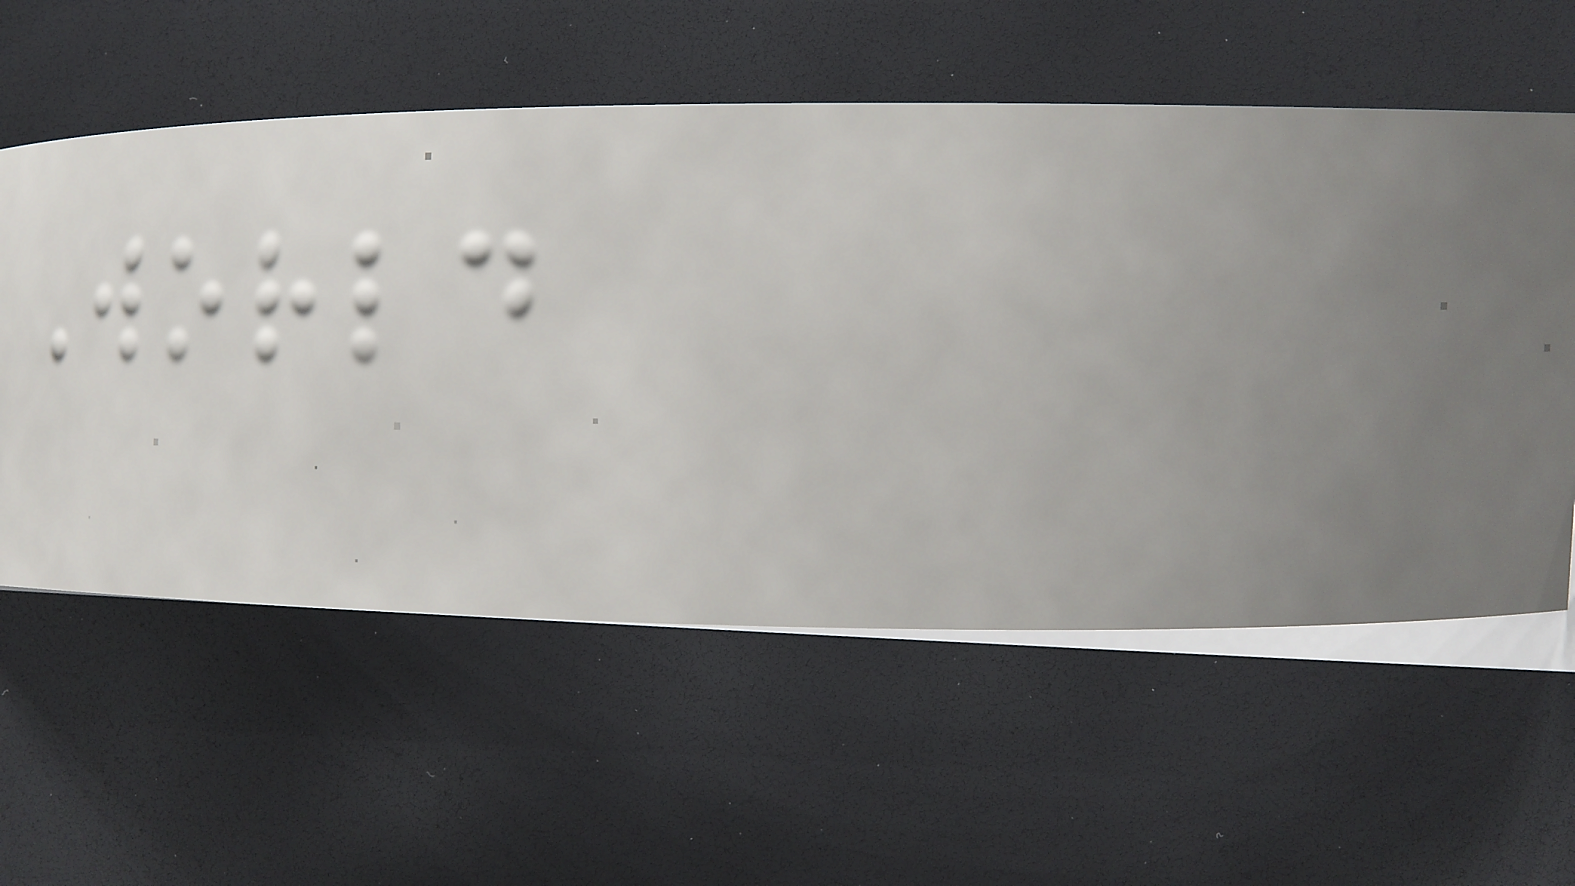World
